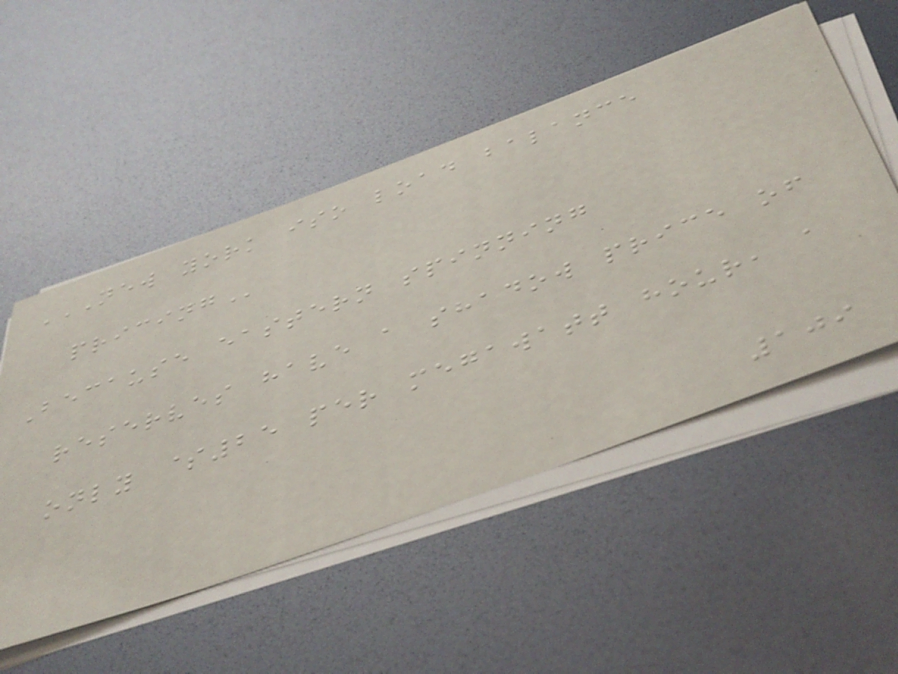NEW YORK ISO LOAD BALANCE
PRICING
Because eastern spinning
reserves have a shadow price of
only $25 per megawatt hour, a
109
